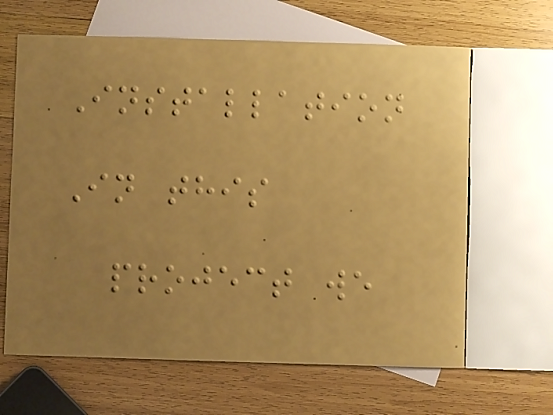Installation
In this
project we
